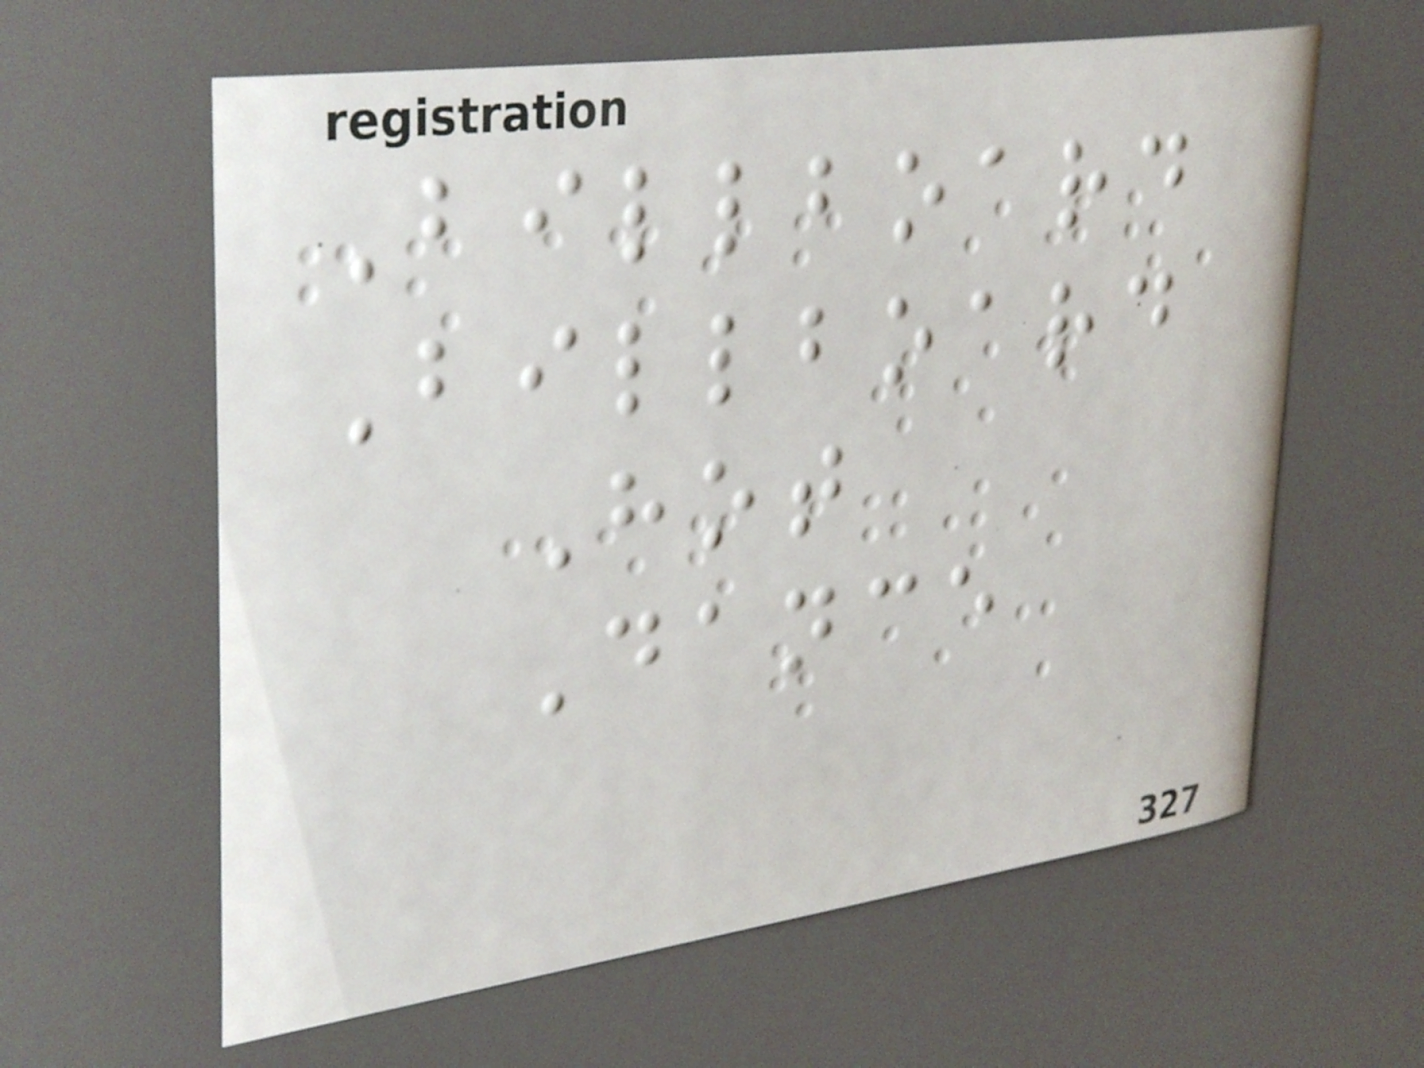Billboard
Billboard
Hot
Dance
